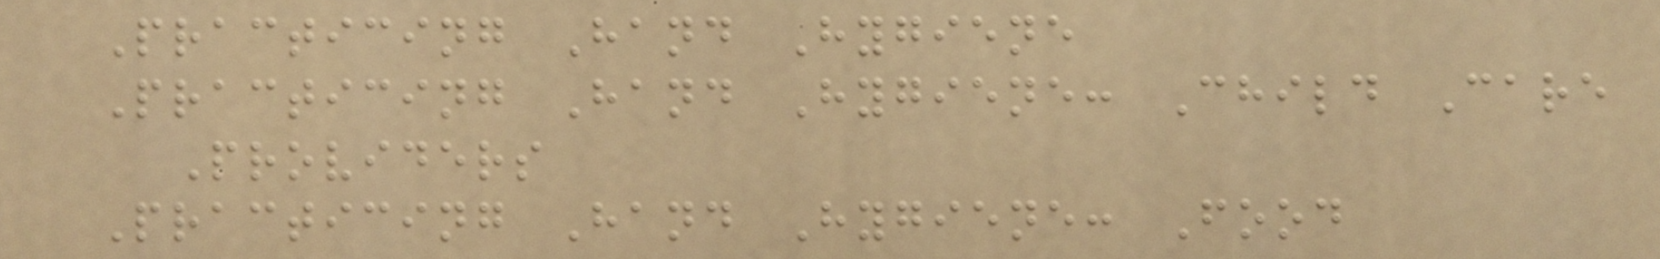Practicing Hand Hygiene
Practicing Hand Hygiene: Child Care
Providers
Practicing Hand Hygiene: Food
